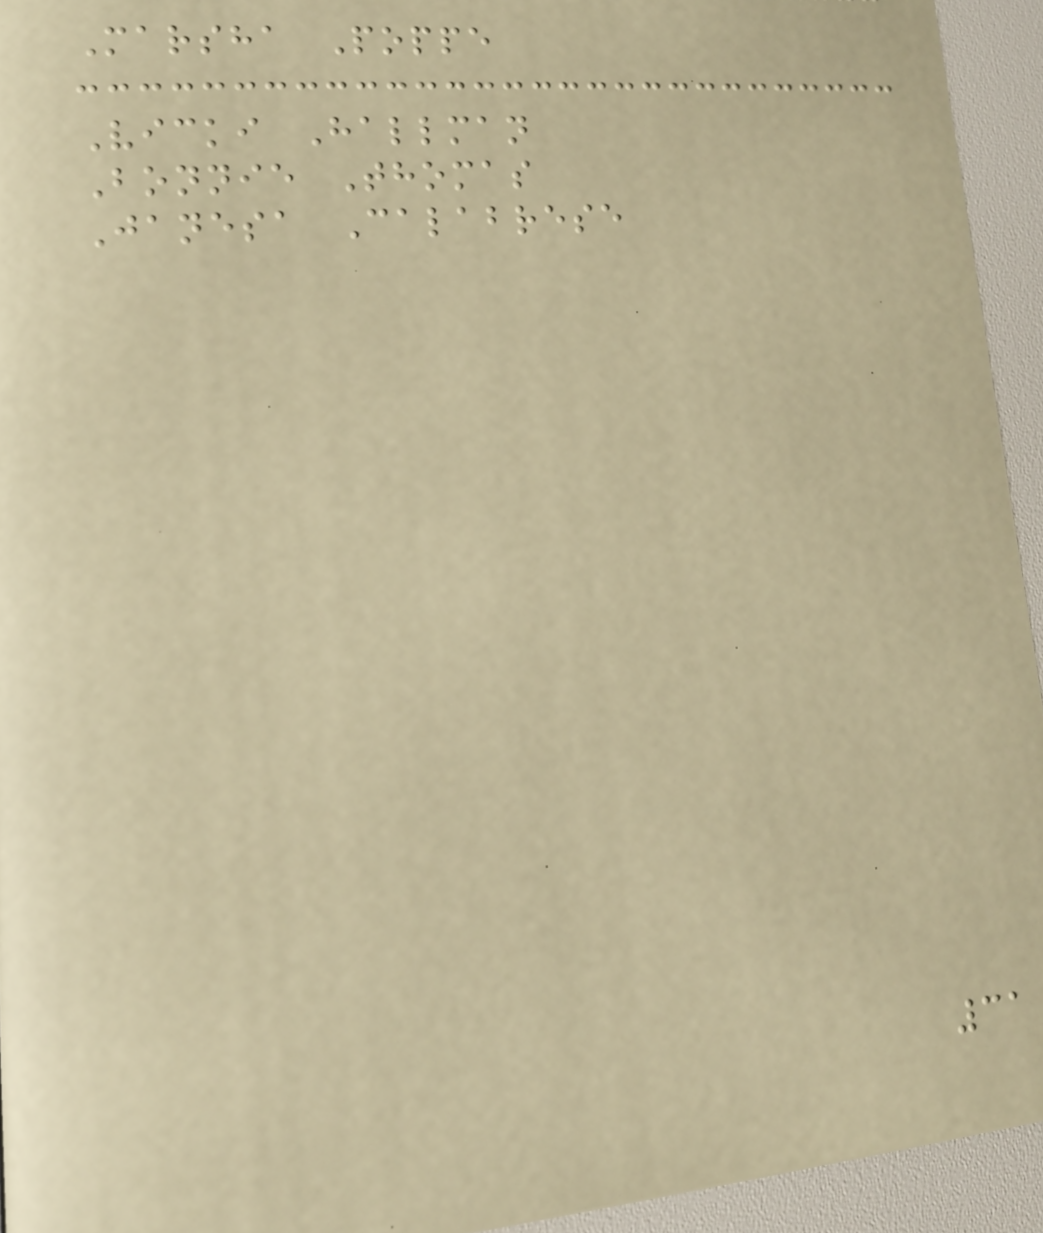Marsha Poppe
Vicki Hallman
Bonnie Thomas
Janesa Calabrese
31
